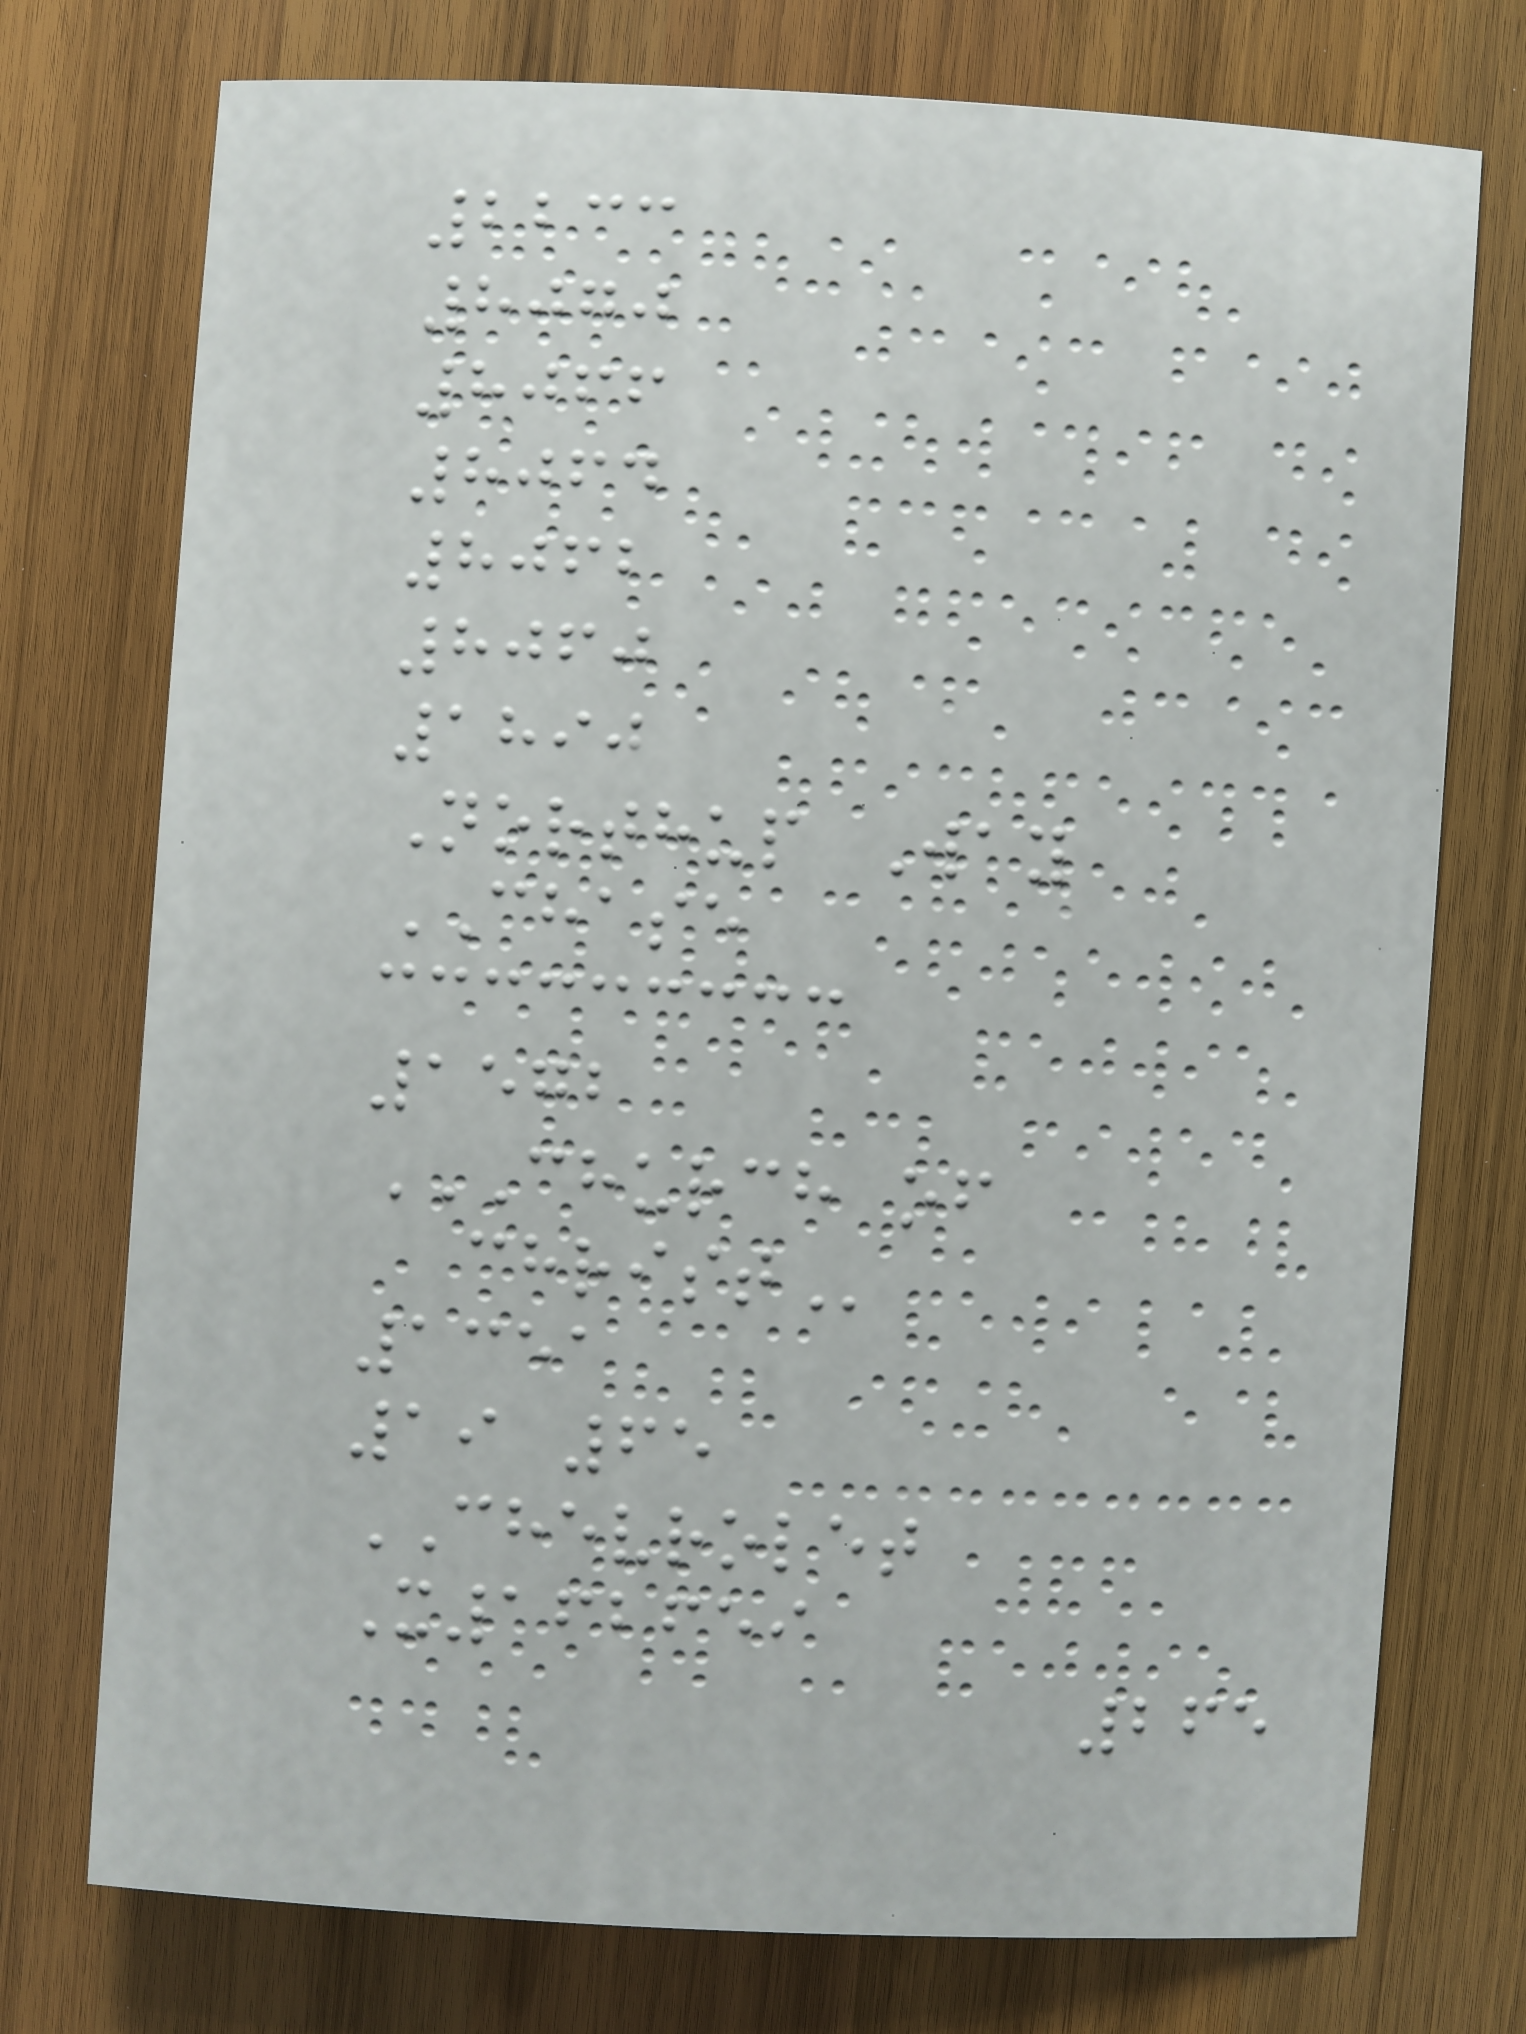2233
8070
8066
8064
8062
8060
1890
Northup Way
CHASE
1572
CHURCH OF
CHRIST
1351
19 65
CHEVROLET
X162659
265
